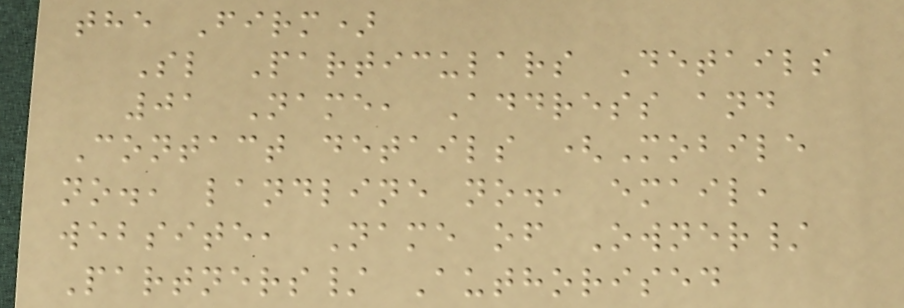the Firm)
Sl Particulars Details
01 Name, Address and
Contact details (Mobile
no., landline no., email,
website, Name of Owner/
Partners/ Authorised
